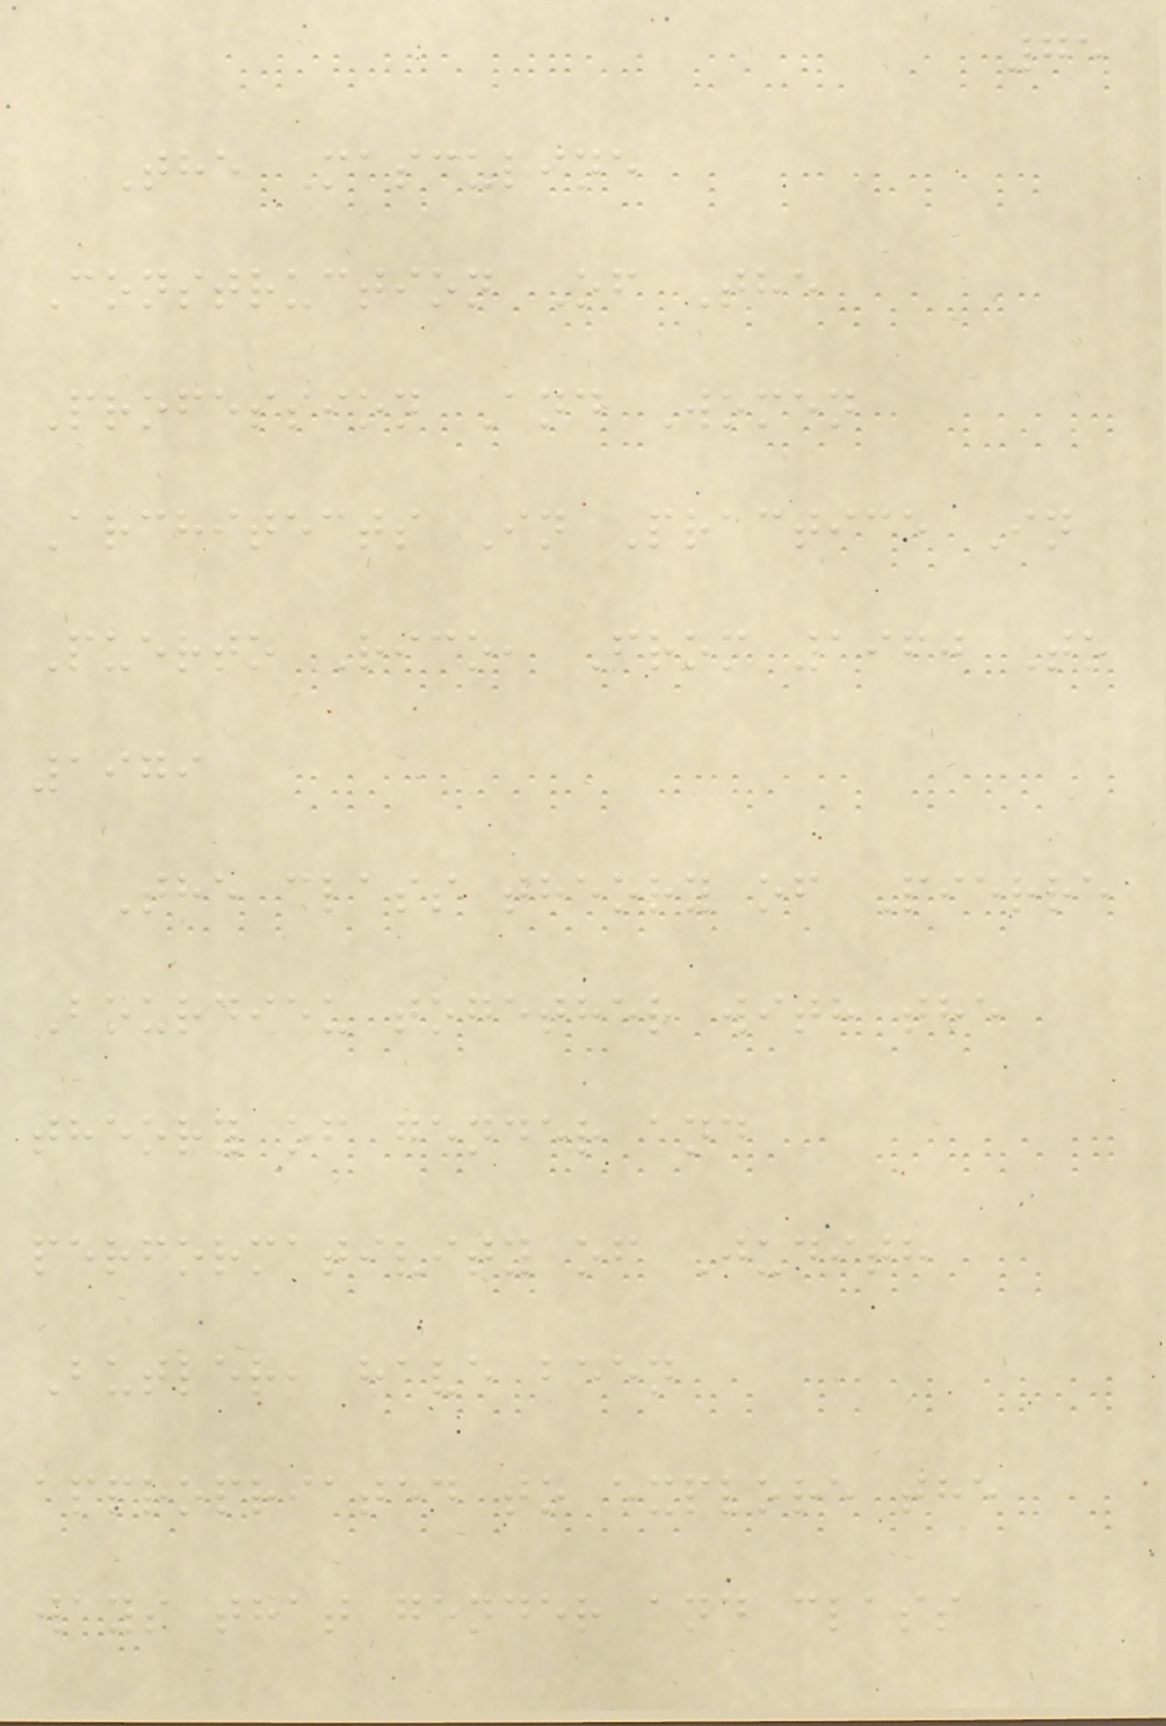75
The Masculine
Construction Of The
Profession And Women
Architects In Practice In
Puerto Rico, From 1960 To
1979
The class theory of Pierre
Bourdieu together with the
theory of gender and
performativity of Judith
Butler, have been
appropriated to explore the
ways that gender and class
